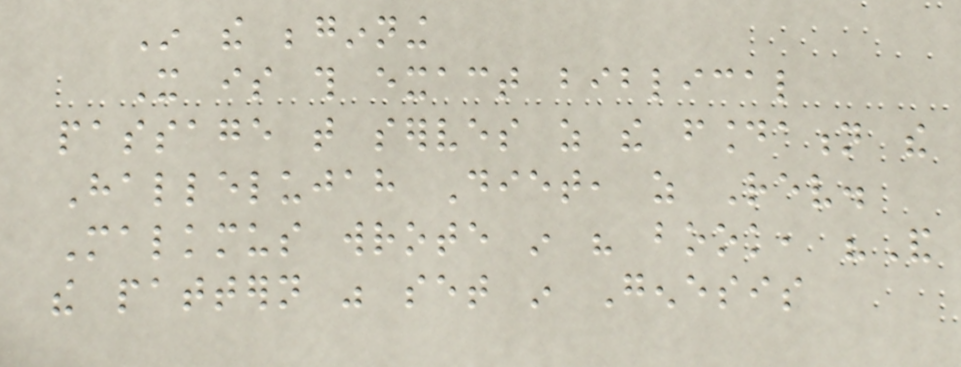In the beginning
It is this exact biblical
passage that serves as the foundation the
Hallelujah Diet, as Rev.
Malkmus wrote in his book, "And
the pattern was set in Genesis
